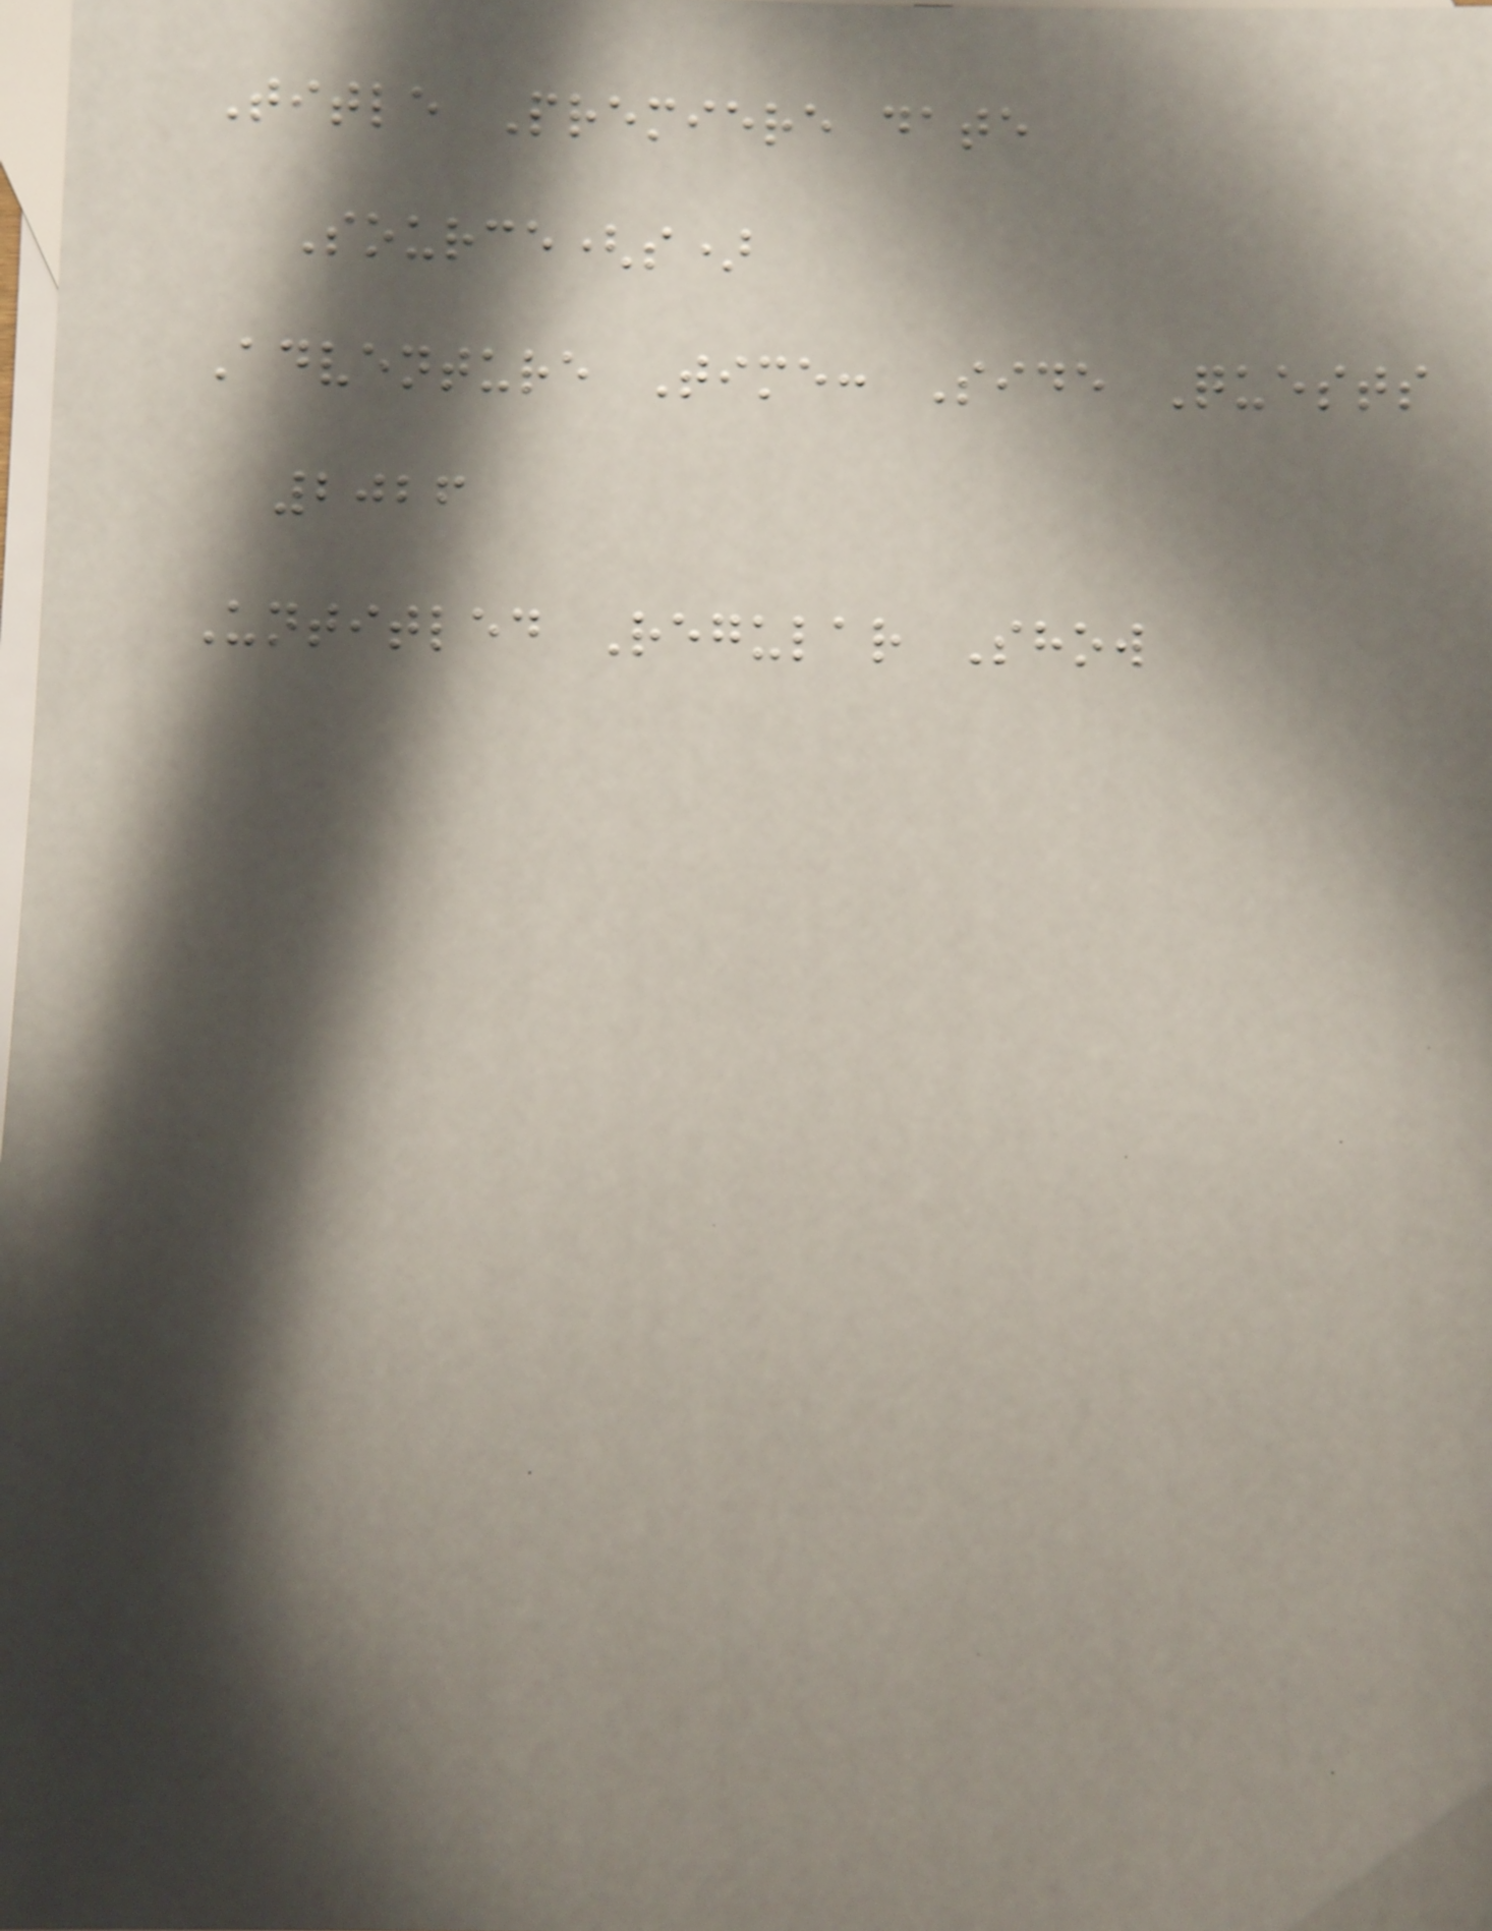Title Premiere date
Source(s)
Adventure Time: Side Quests
2026
Untitled Regular Show
